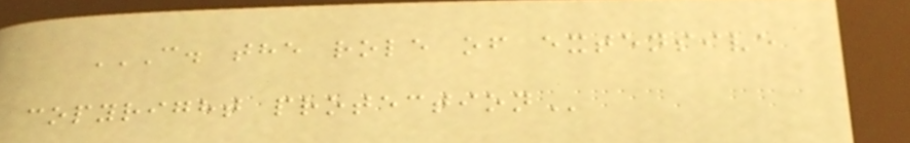C. THE ROLE OF EXTENSIVE
COPYRIGHT PROTECTION
